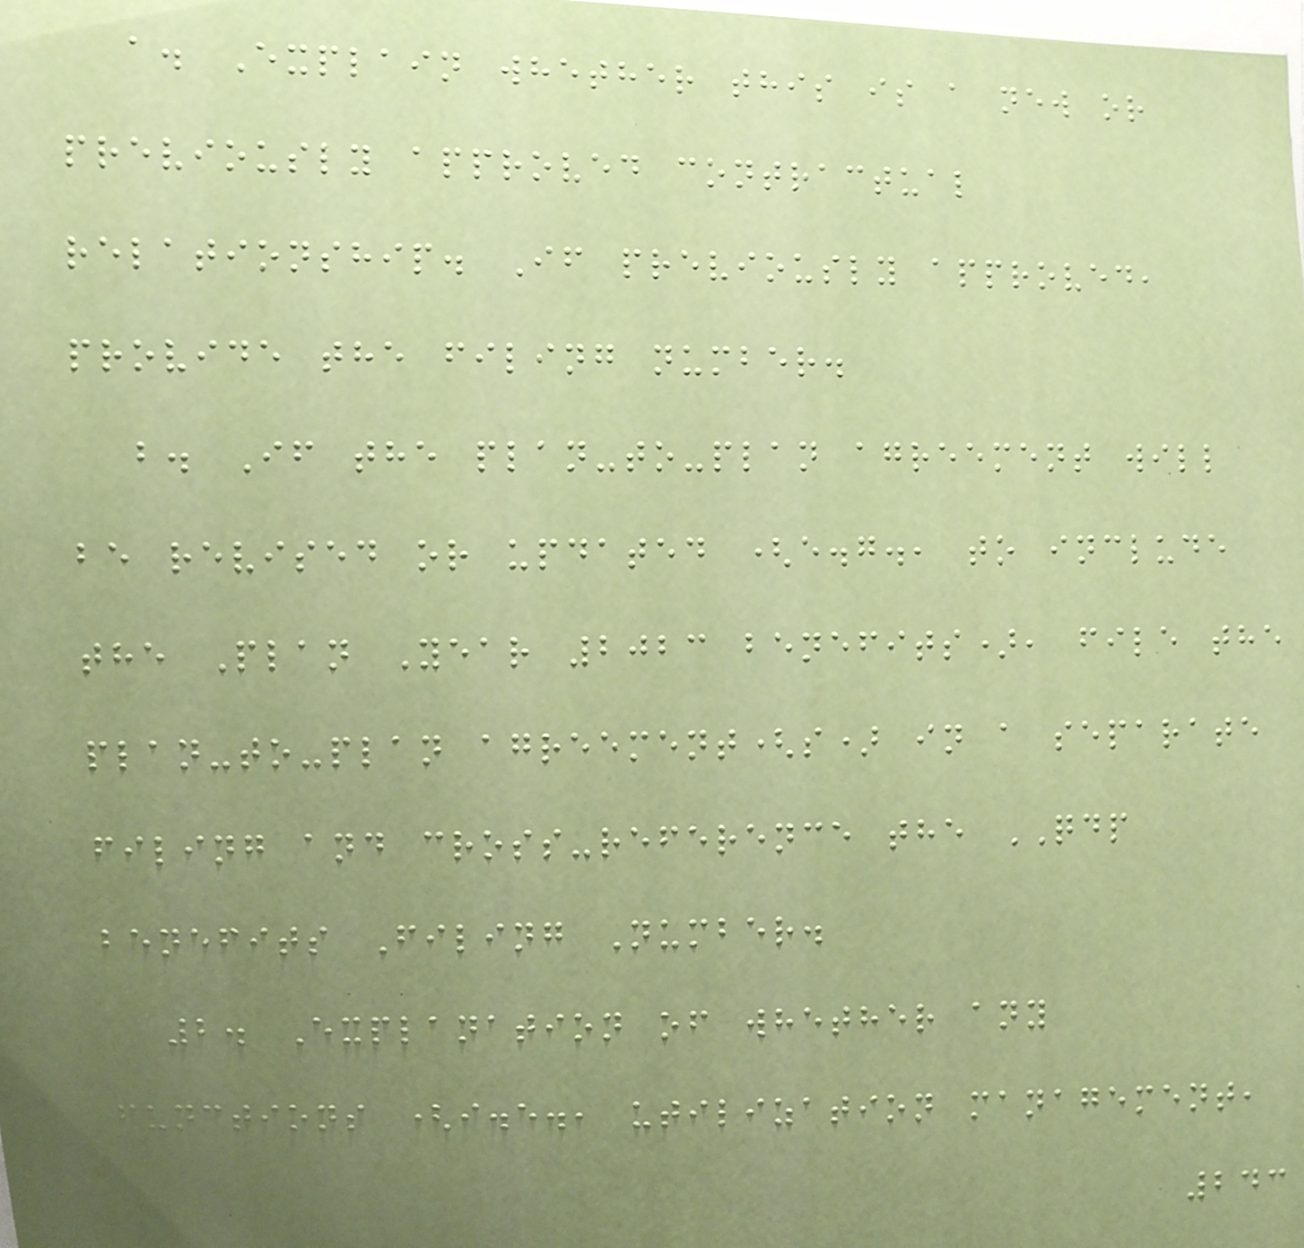a. Explain whether this is a new or
previously approved contractual
relationship. If previously approved,
provide the filing number.
b. If the plan-to-plan agreement will
be revised or updated (e.g., to include
the Plan Year 2023 benefits), file the
plan-to-plan agreement(s) in a separate
filing and cross-reference the QDP
benefits Filing Number.
2. Explanation of whether any
functions (i.e., utilization management,
243
